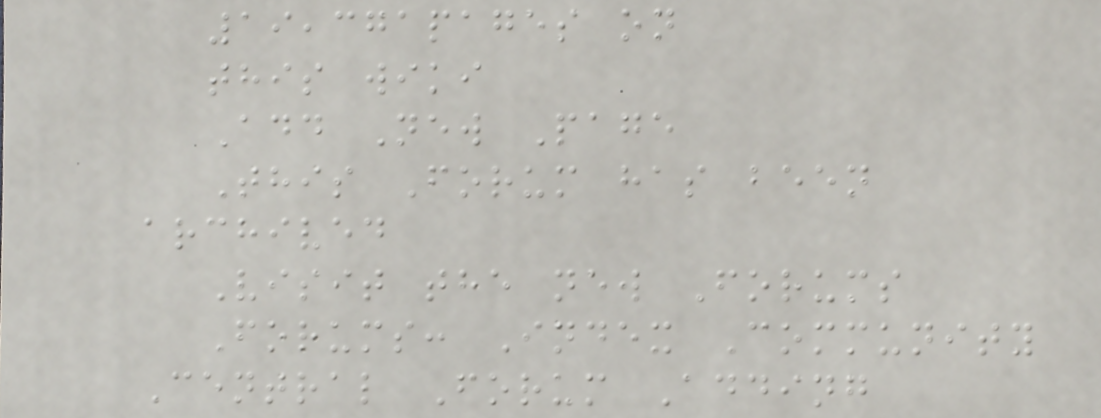19,371pages on
this wiki
Add New Page
This Forum has been
archived
Visit the new Forums
Forums: Index Community
Central Forum Adding
